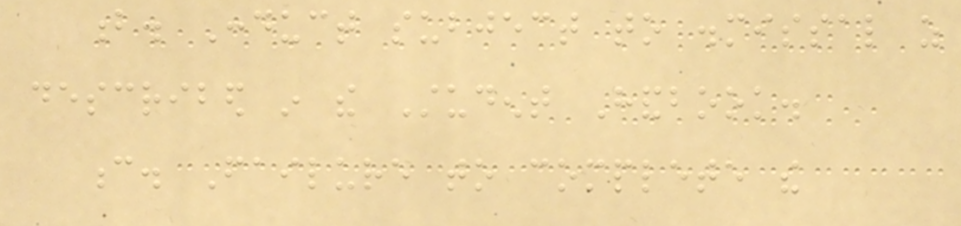b. Conduct subject to dismissal as
described in the Student Handbook.
c. Failure to complete the
